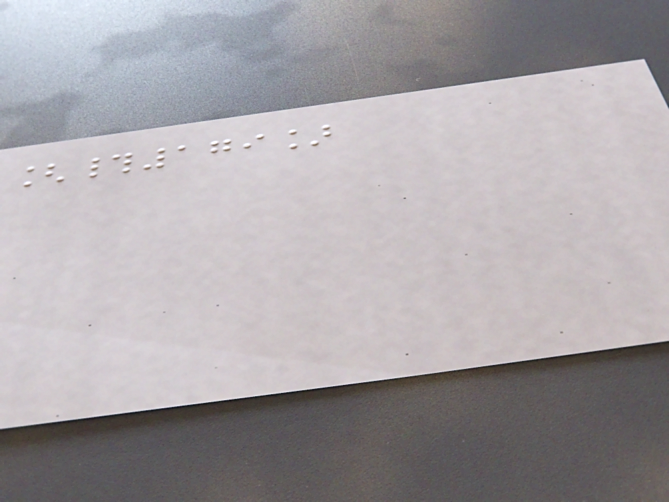[#179]
